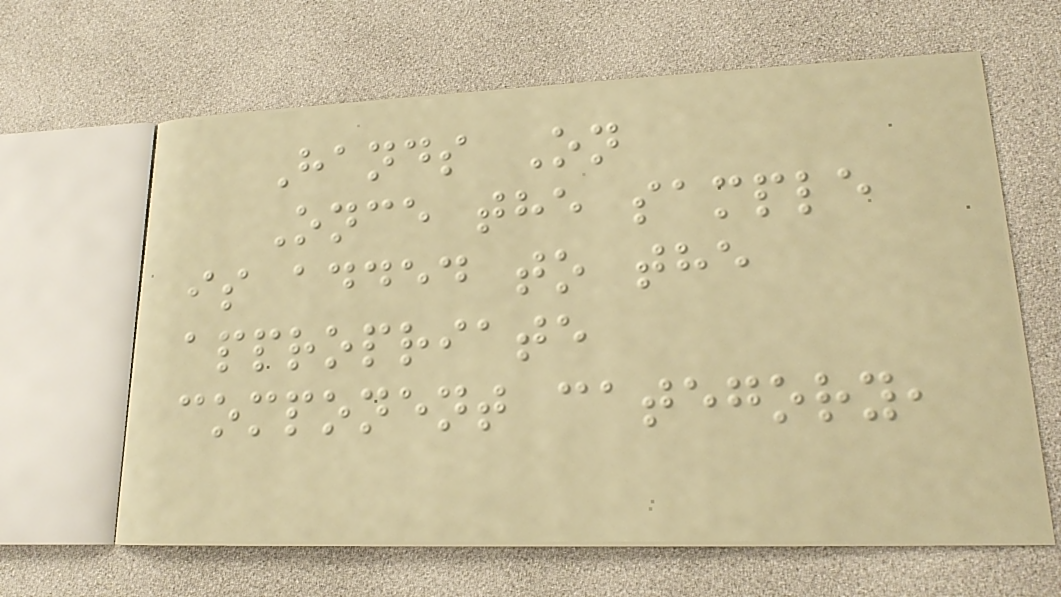Hands On
Once the sample
is added to the
appropriate
component category,
